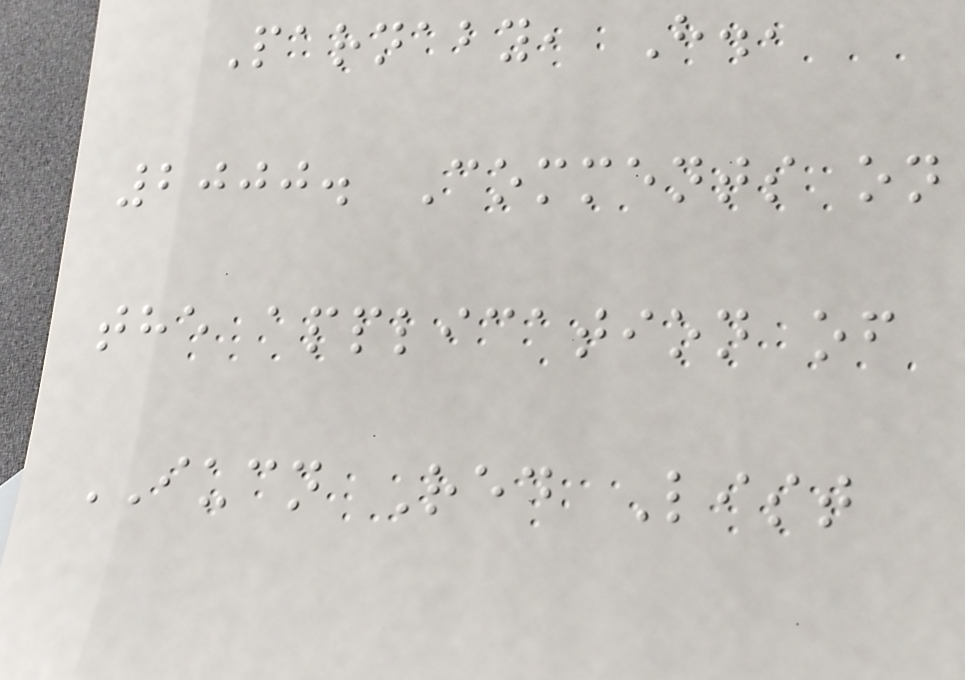Parnaby, H.,
2000. Comments on
the application of
IUCN Red List
